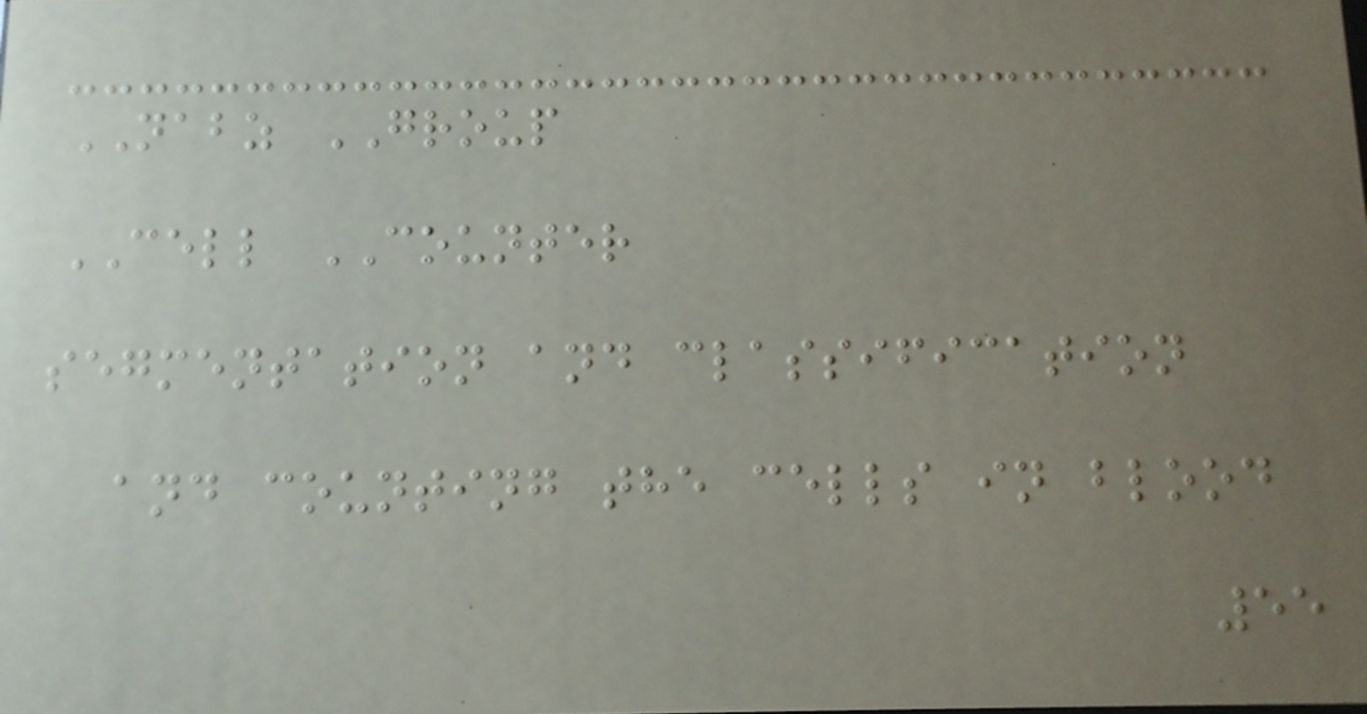NABZ GROUP
CELL COUNTER
segmentation and classification
and counting the cells in blood
55
